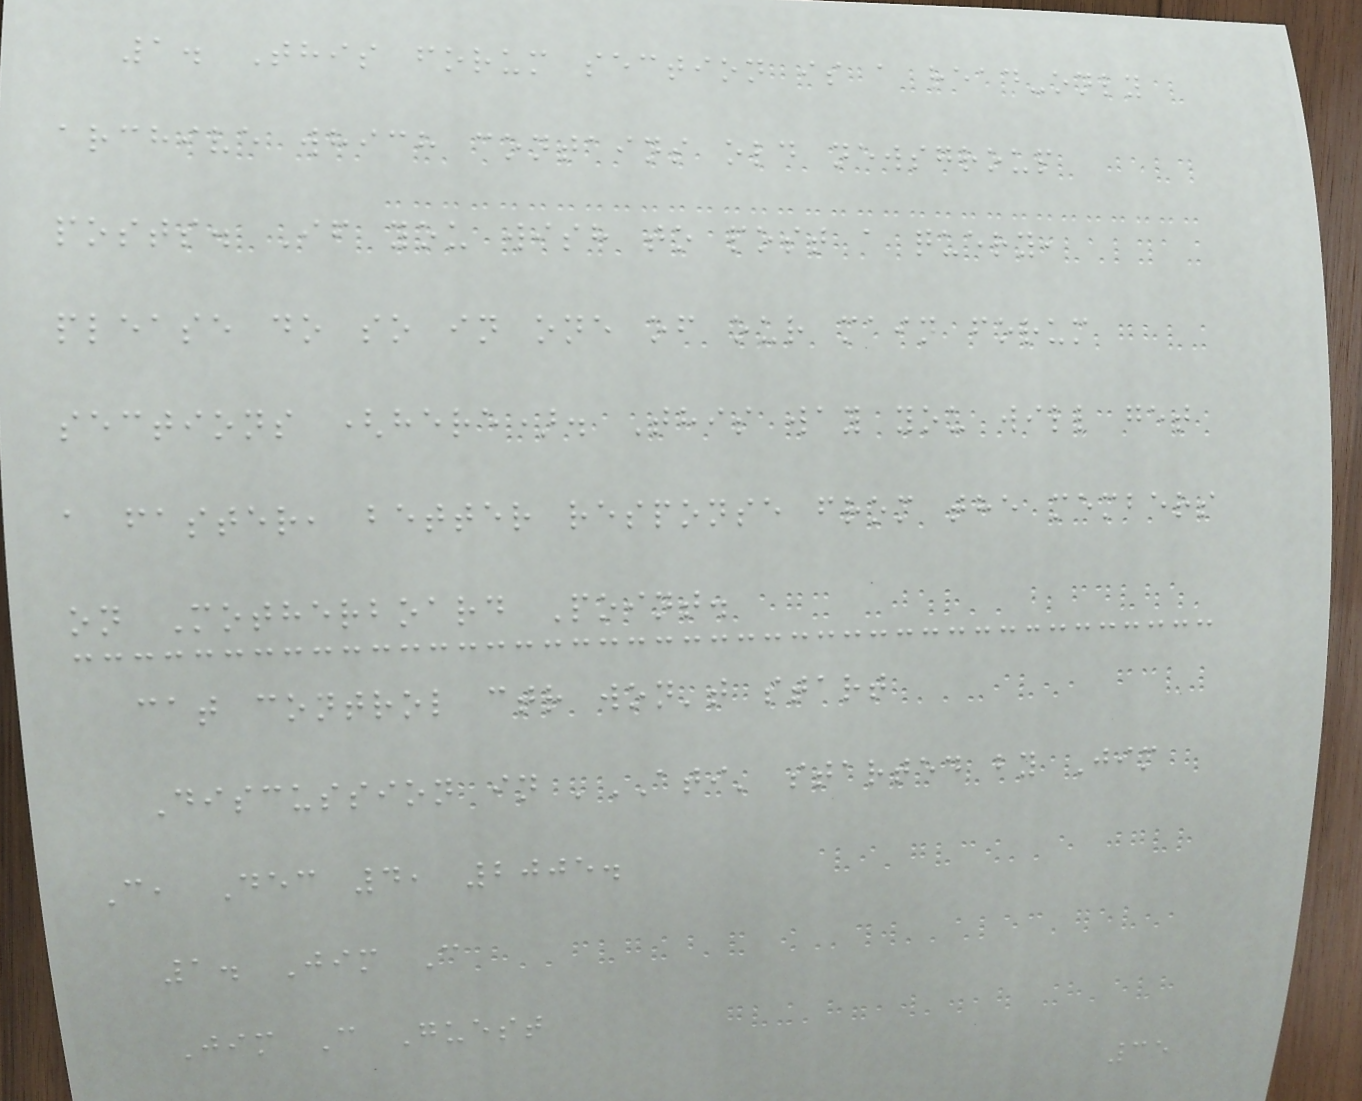1. This forum section is a read-only
archive which contains old newsgroup
posts. If you wish to post a query,
please do so in one of our main forum
sections (here). This way you will get
a faster, better response from the members
on Motherboard Point.
cat control ctr won't start
Discussion in 'ATI' started by Jim
C, Dec 4, 2005.
1. Jim C
Jim C Guest
35
